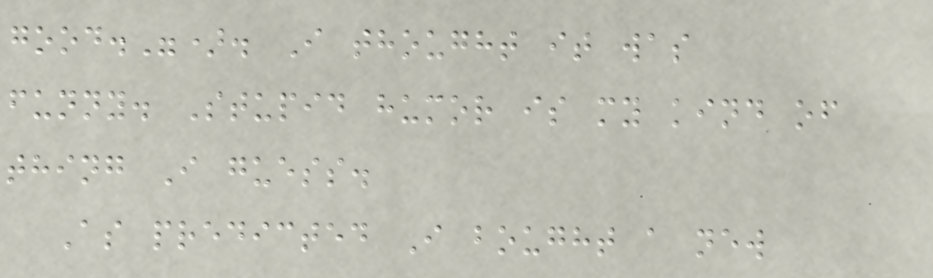good."). I thought it was
funny. Stupid humor is my kind of
thing I guess.
As predicted I bought a new
